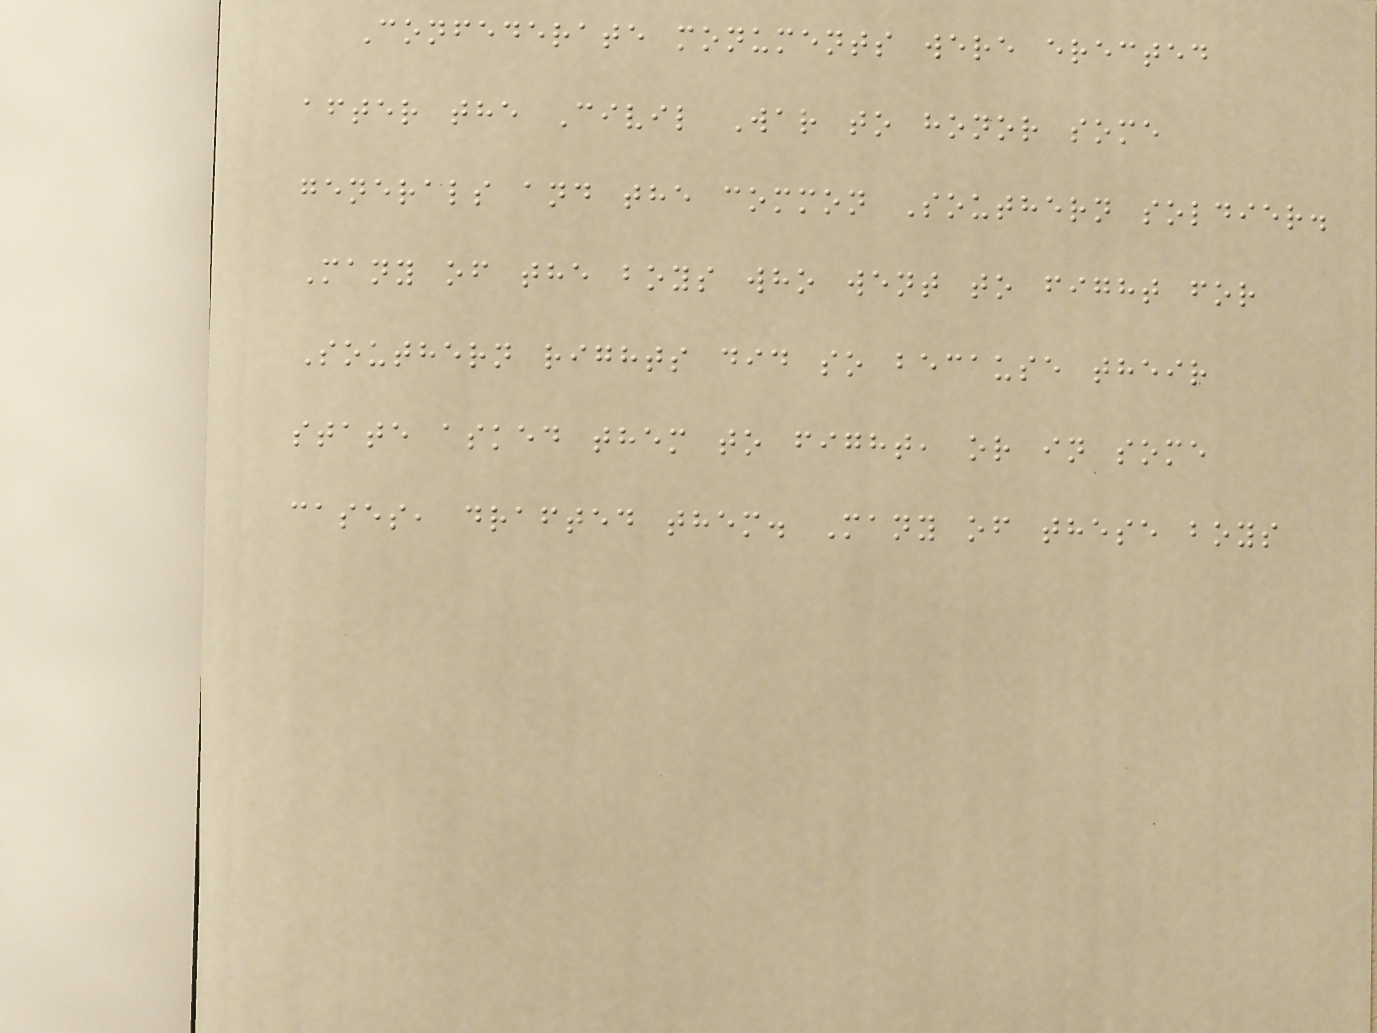Confederate monuments were erected
after the Civil War to honor some
generals and the common Southern soldier.
Many of the boys who went to fight for
Southern rights did so because their
state asked them to fight, or in some
cases, drafted them. Many of these boys
